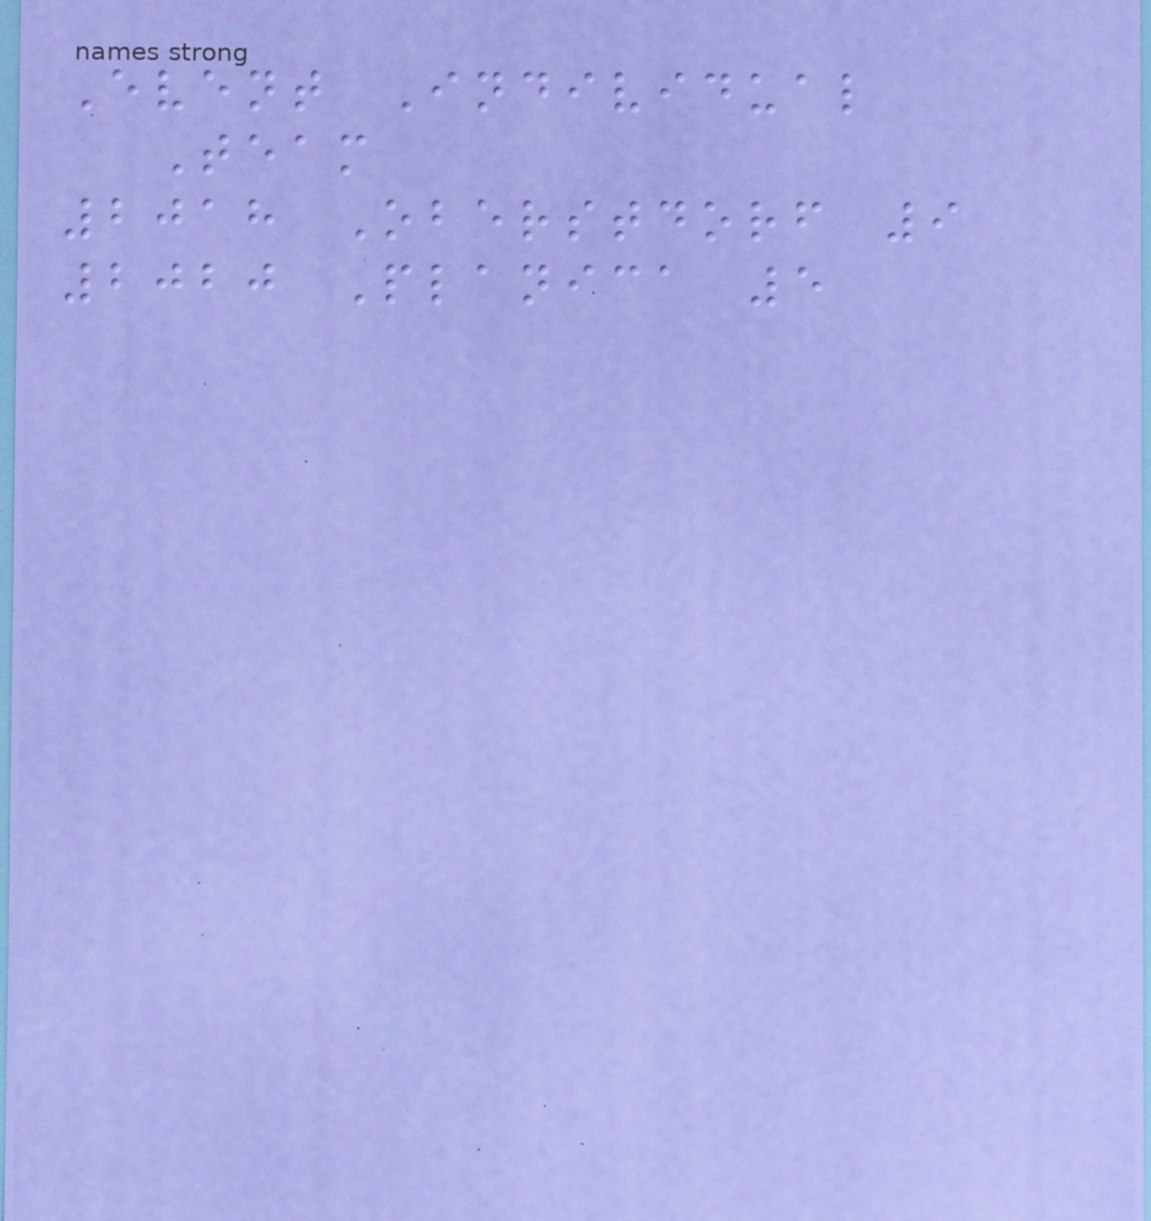Event Individual
Team
2018 Oberstdorf 9
2020 Planica 5
